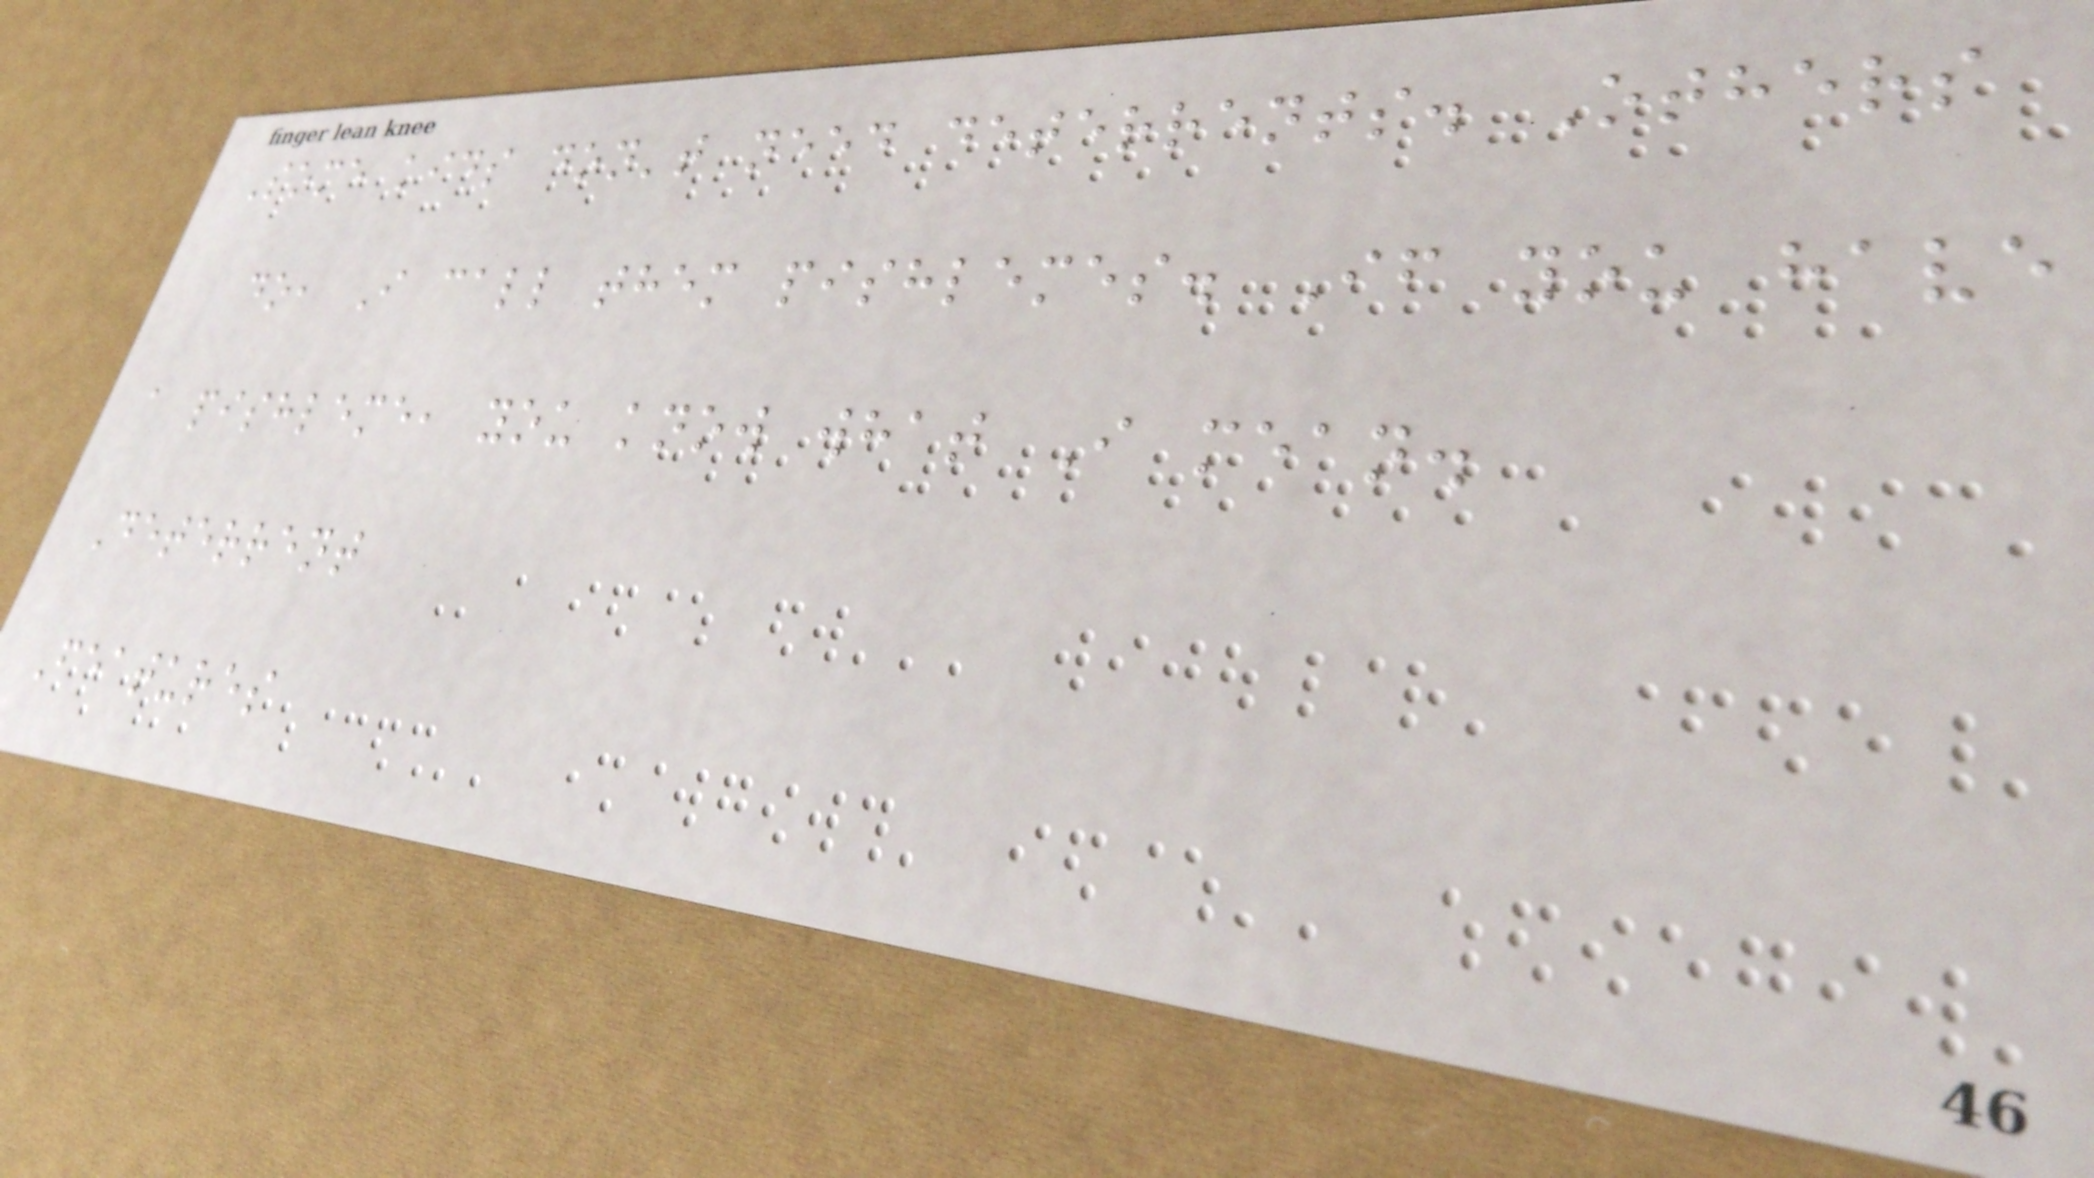Some kids don't need deterrents. Others
do, I call them pishlemes. If you have
a pishleme, you know what I mean.
Deterrent
Features
